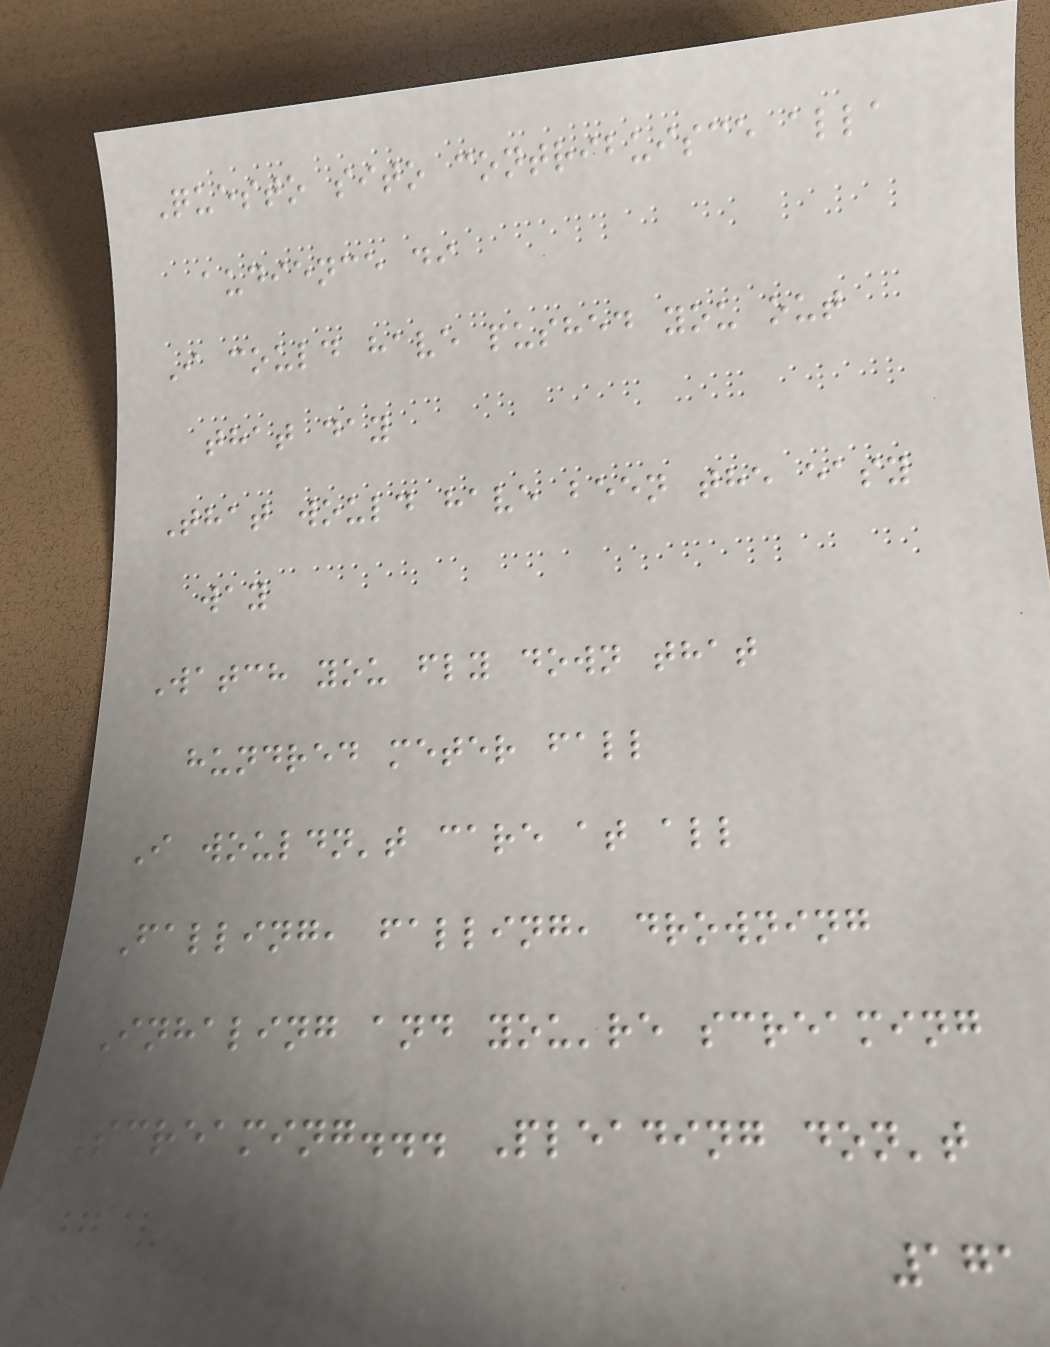Questo sito contribuisce alla
audience di
I could have pushed you out
that day
That would have been the easy
way
Watch you fly down that
hundred meter fall
I wouldn't care at all
Falling, falling, drowning
Inhaling and you're screaming
Screaming... Pleading don't
171
